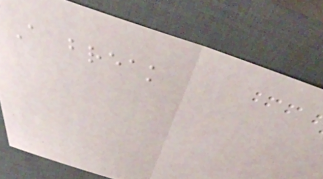A break
